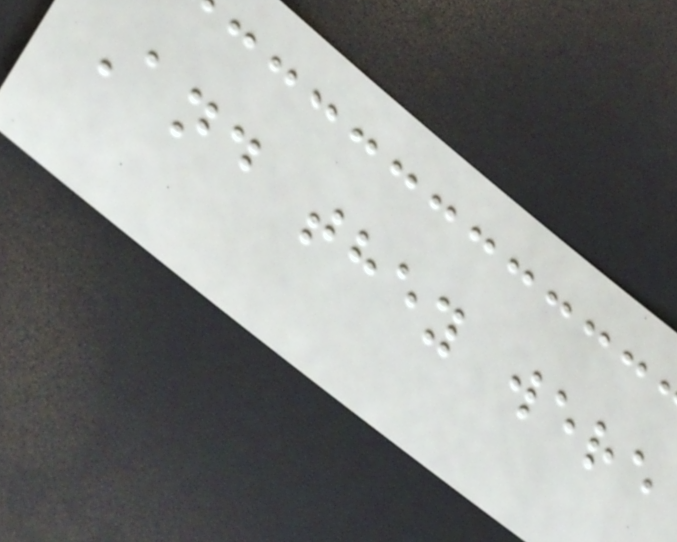And they were
